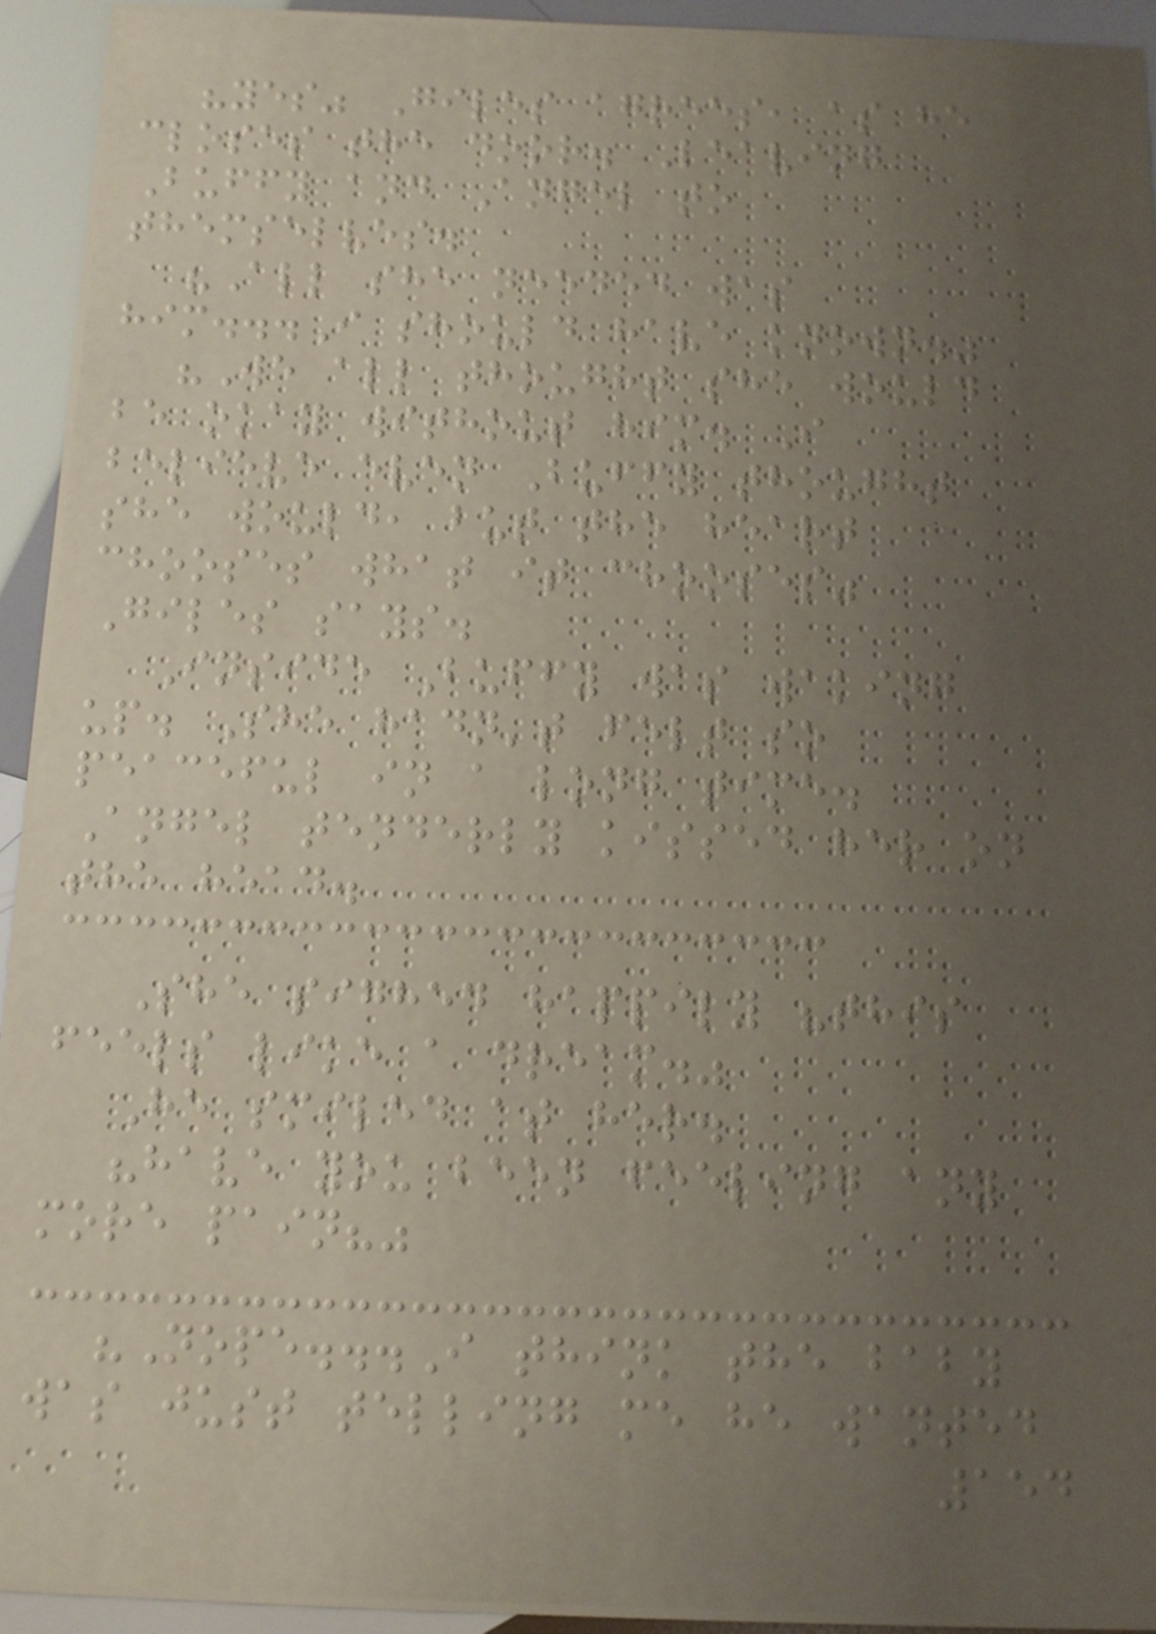"yes" Giles agrees, as he
closes the door. Leaving
Buffy and Angel to
themselves.
"All she needed was
him...I should have known."
"We all thought she would
be okay without him. I
believe even Buffy thought
she would, but the heart
chooses what it chooses"
Giles says.
Inside Buffy was waking
up. She hadn't felt so
peaceful in a long time.
Angel tenderly kissed her on
the head.
She sighed happily "this
feels like a dream."
He smiled at her.
"have you been feeling any
more pain?"
"Nope...I think the baby
was just telling me he wanted
154
